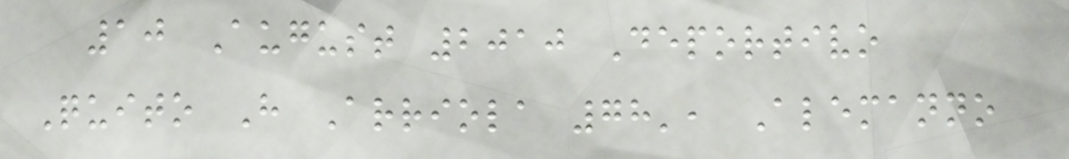10 August 2010 Deportivo
Quito H Arriola 78', Alemanno
